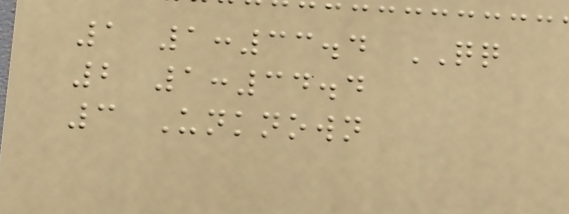1 1:33.4 QQ
2 1:34.4
3 Unknown
